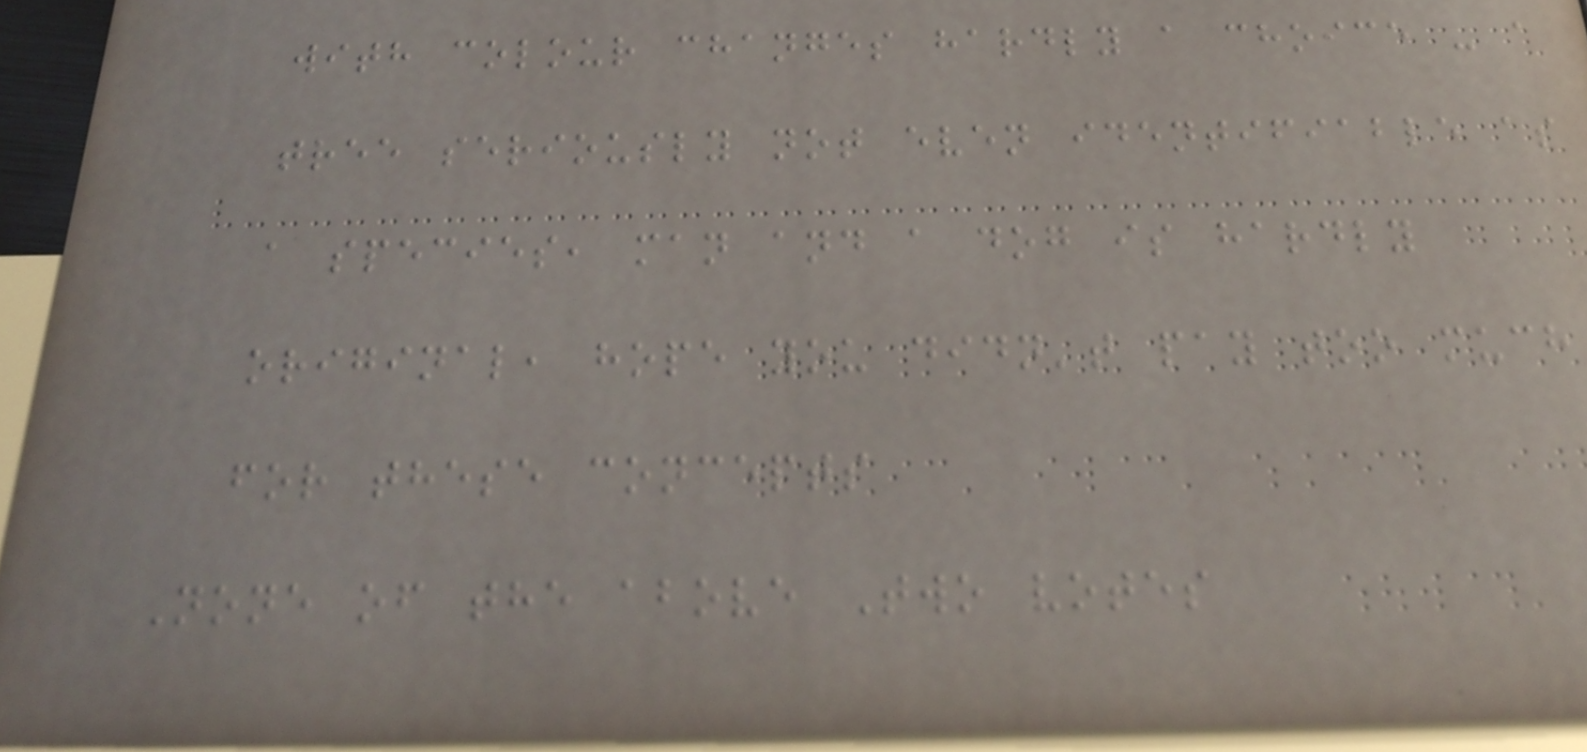with colour changes hardly a choice - a
tree seriously not even identifiable as
a species, man and a dog is hardly
original, hope you didn't pay too much
for these concepts
None of the above Two votes
